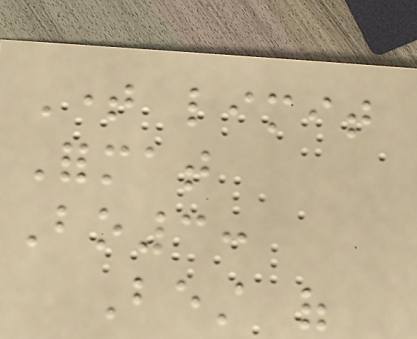Time limit
Format
Bo3:
Best of
